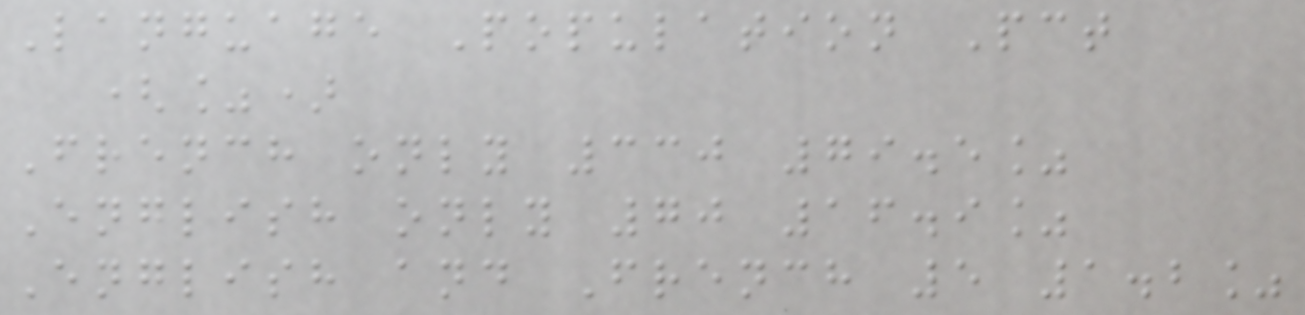Language Population Pct
(%)
French only 330 79.5%
English only 70 16.9%
English and French 5 1.2%
